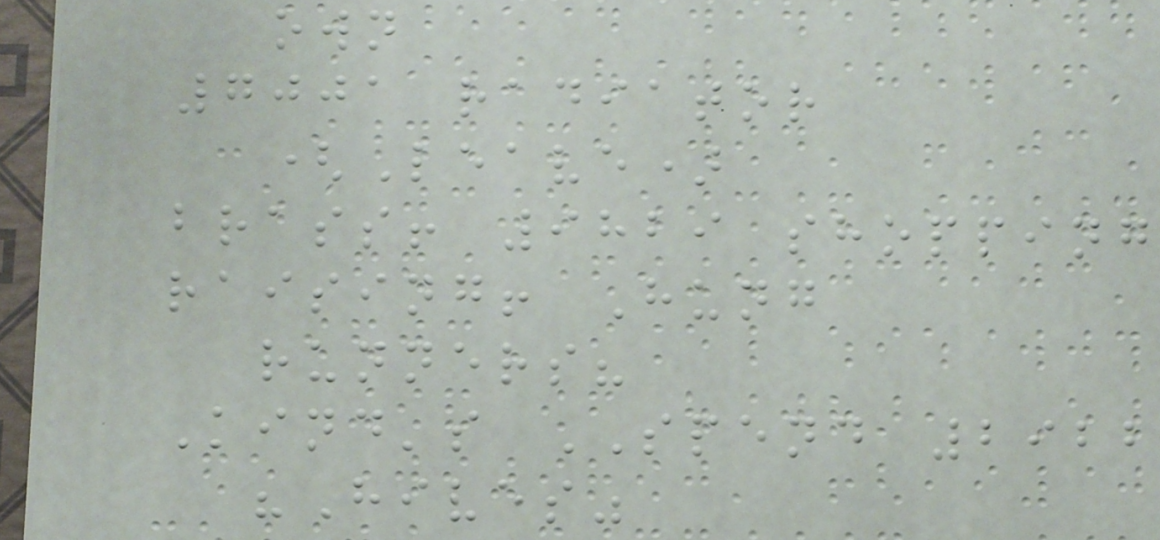own
7001 radiator
(Leave)
brass! 9829 shopping
raising! Hung
runners?
Kind's SPEND 2922
"Hives"
